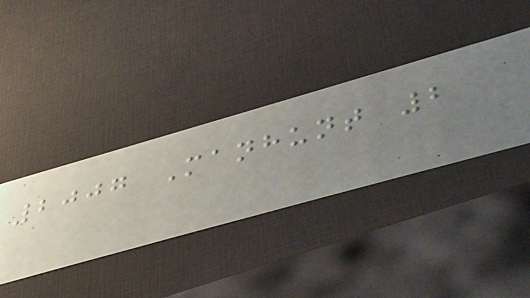2007 Manhunt 2
